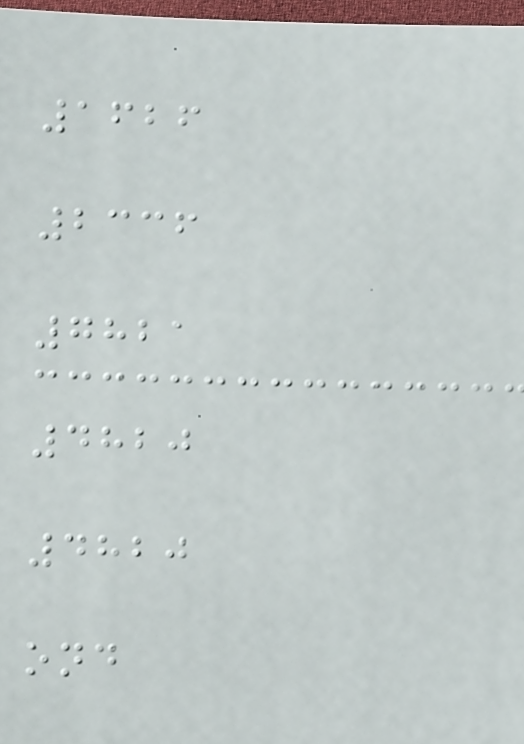1626
2336
7821
4820
4820
ond
